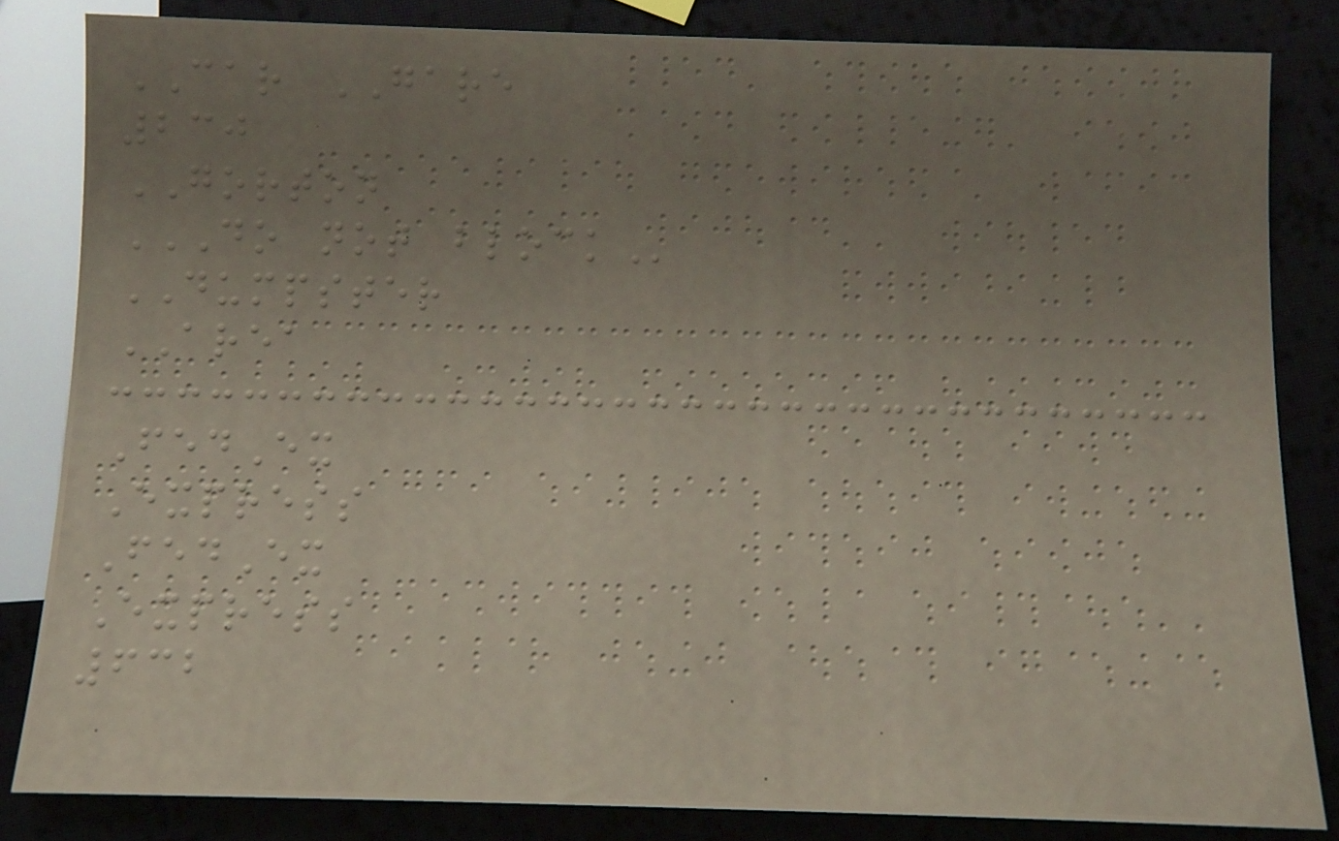CAR GARE
230
GORTON
DO NOT BLOCK
DUMPSTER
AREA
FedEx
Express
FedEx
Express
632
